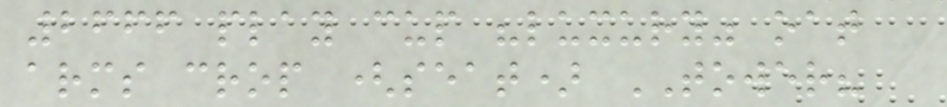2666 play cup "luxury" oat
arms crop (seat) TOWER?
